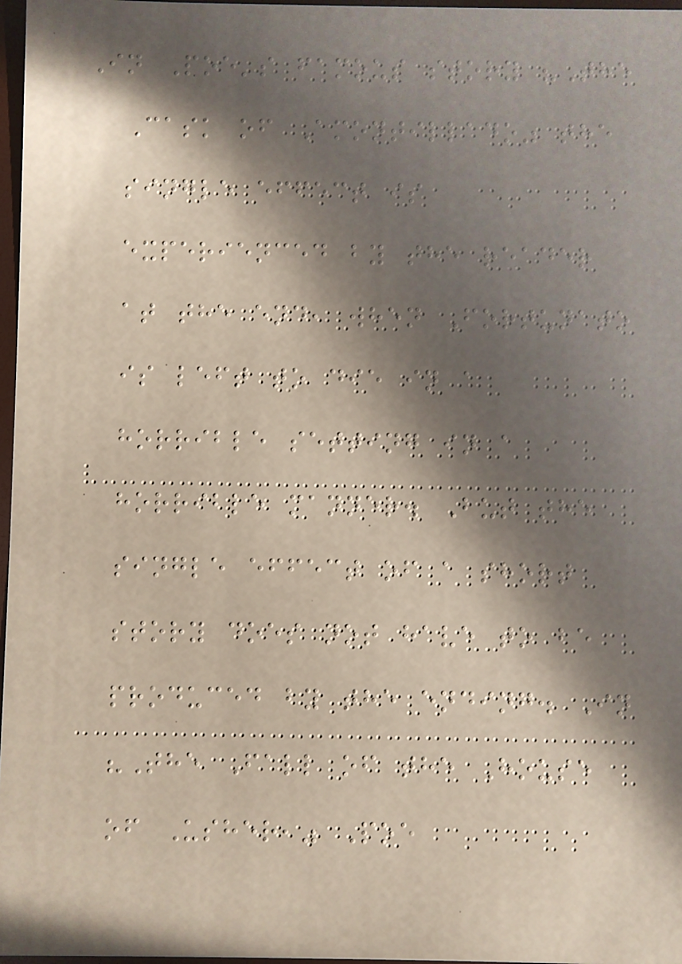In Poe's famous story "The
Cask of Amontillado" the
single effect is
experienced by the reader
at the end, when Fortunato
is left to die in a
horrible setting in a
horrible manner. But the
single effect of a short
story does not have to be
produced by the ending. In
"The Fall of the House
of Usher," Poe
